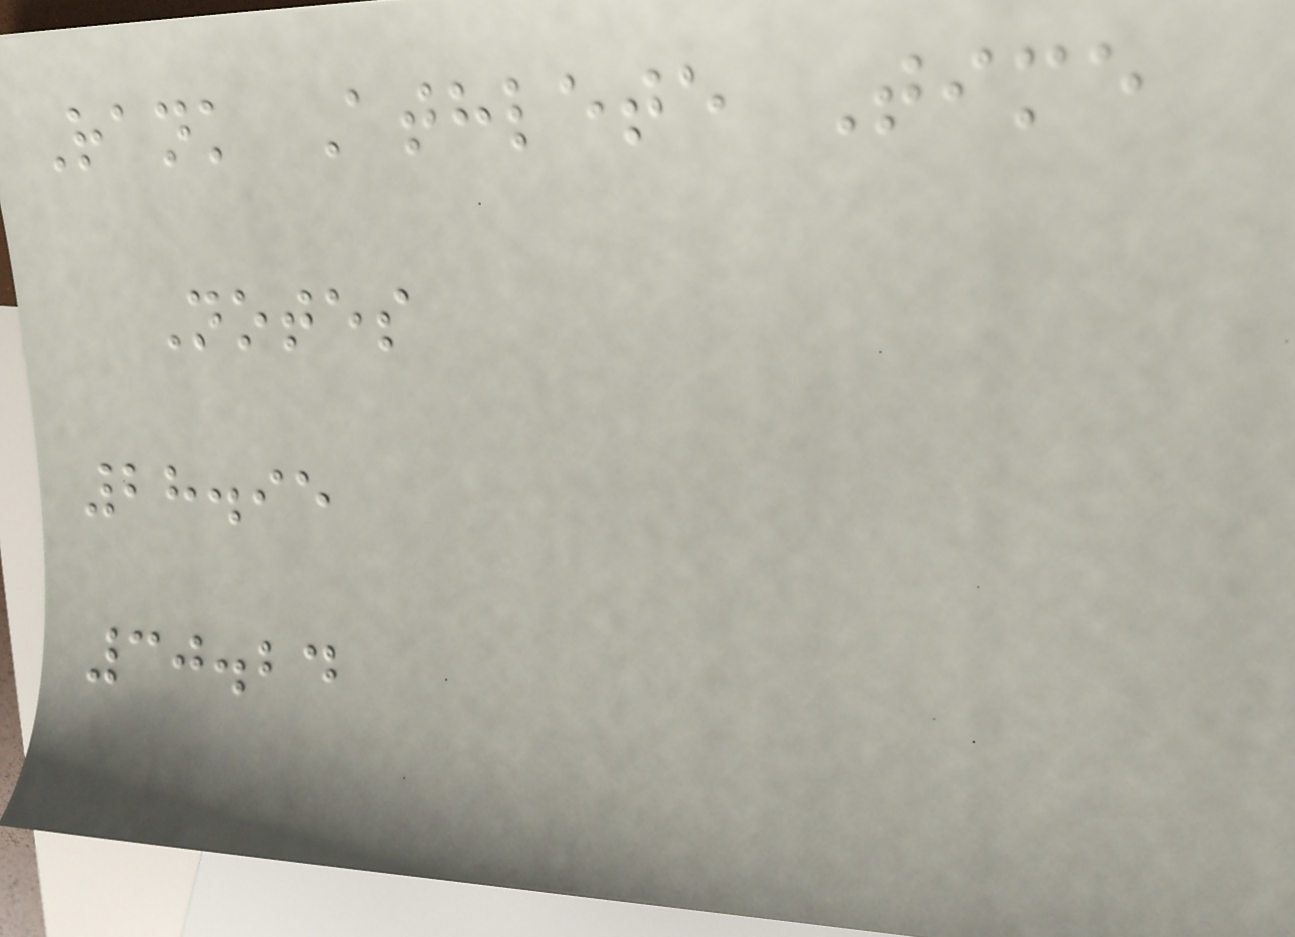Rank Athlete Time
Notes
28.95
30.24
